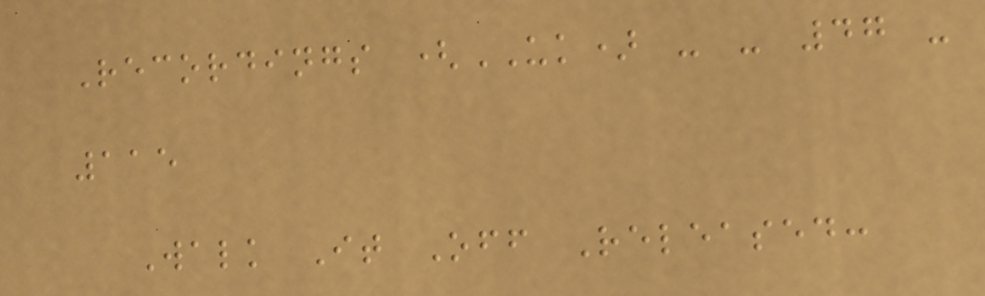Recordings (UK) - - 47 -
115
Walk It Off Released:
